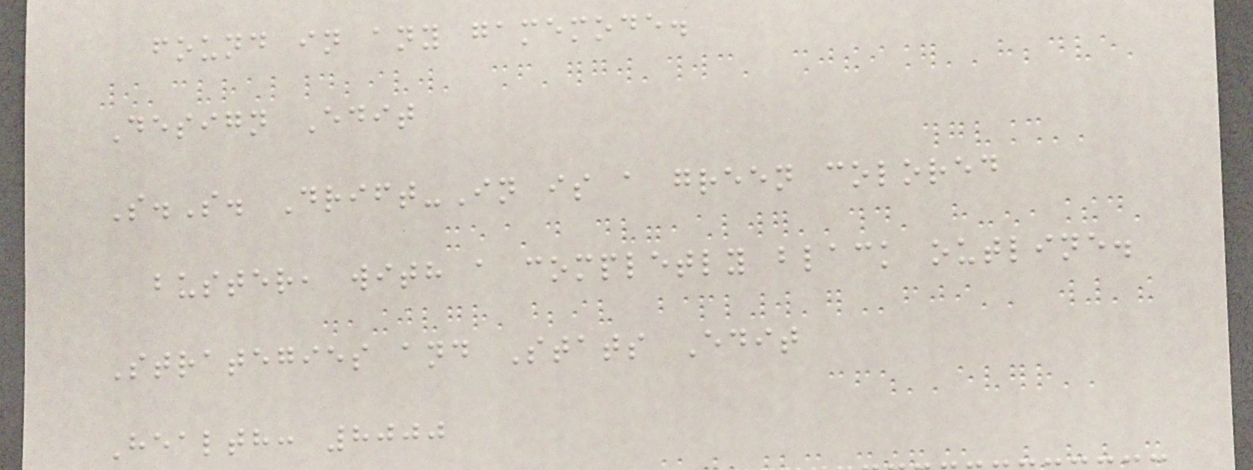found in any gamemode.
Design Edit
S.S. Drift-In is a green colored
buster, with a completly black outline.
Strategies and Stats Edit
Health: 8000
